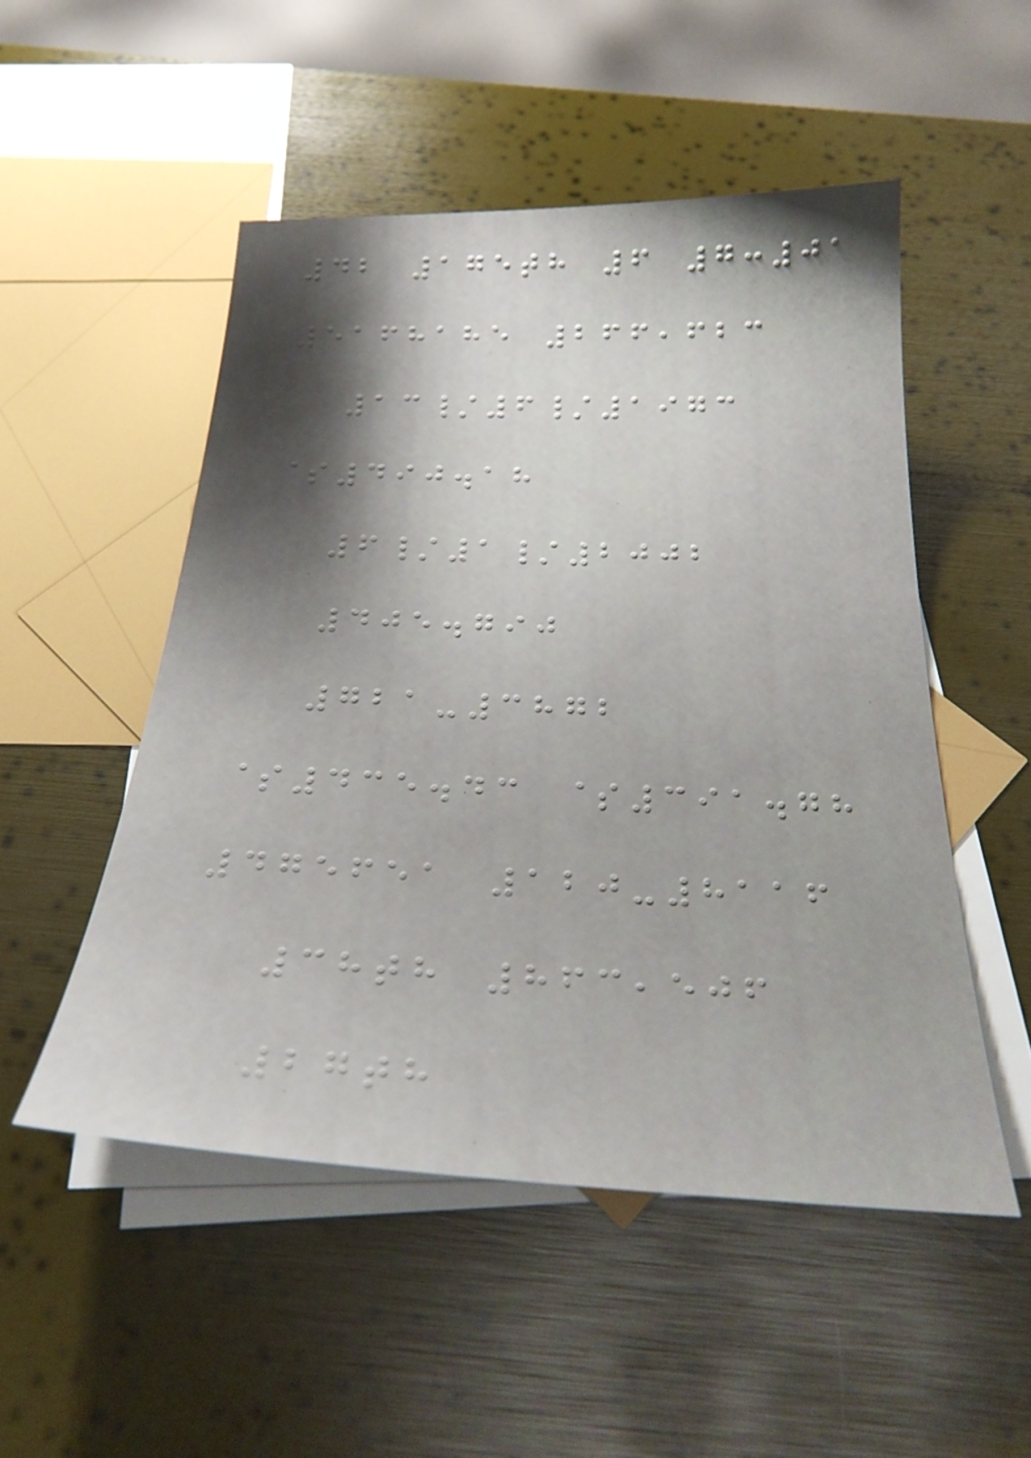42 175th 6 7:01
5168185 266,623
13/6/1973
$490.18
6/1/2002
405.790
721-3872
$435.43 $391.78
475651 120-8116
38th 863,506
27th
